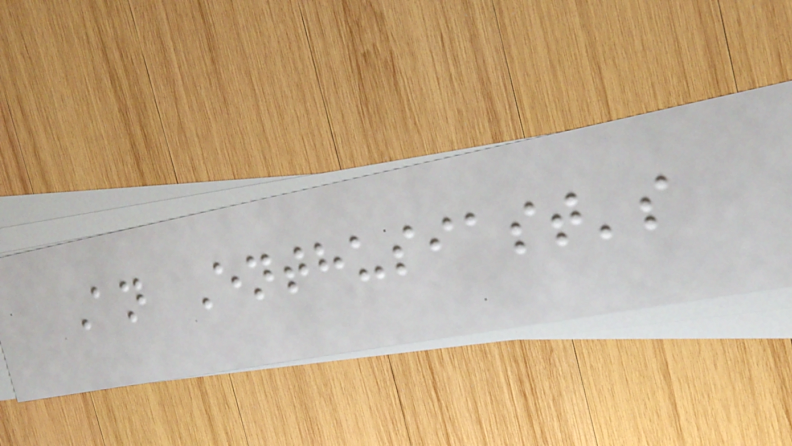An Enthusiast's
